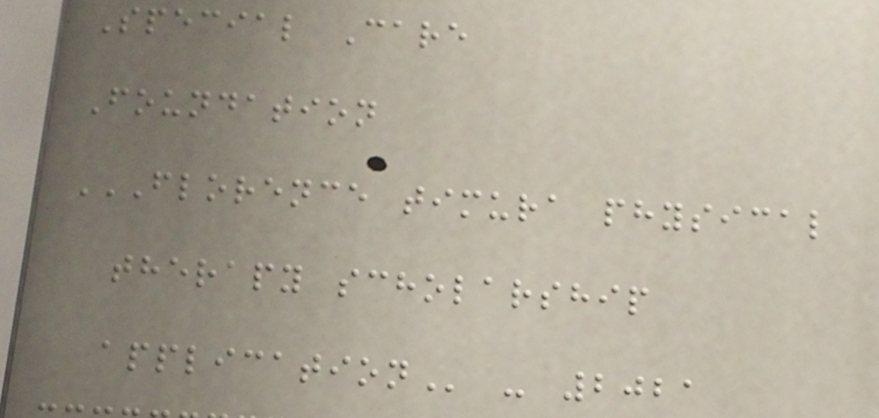Special Care
Foundation
FLORENCE TIMURA PHYSICAL
THERAPY SCHOLARSHIP
APPLICATION - 2021
